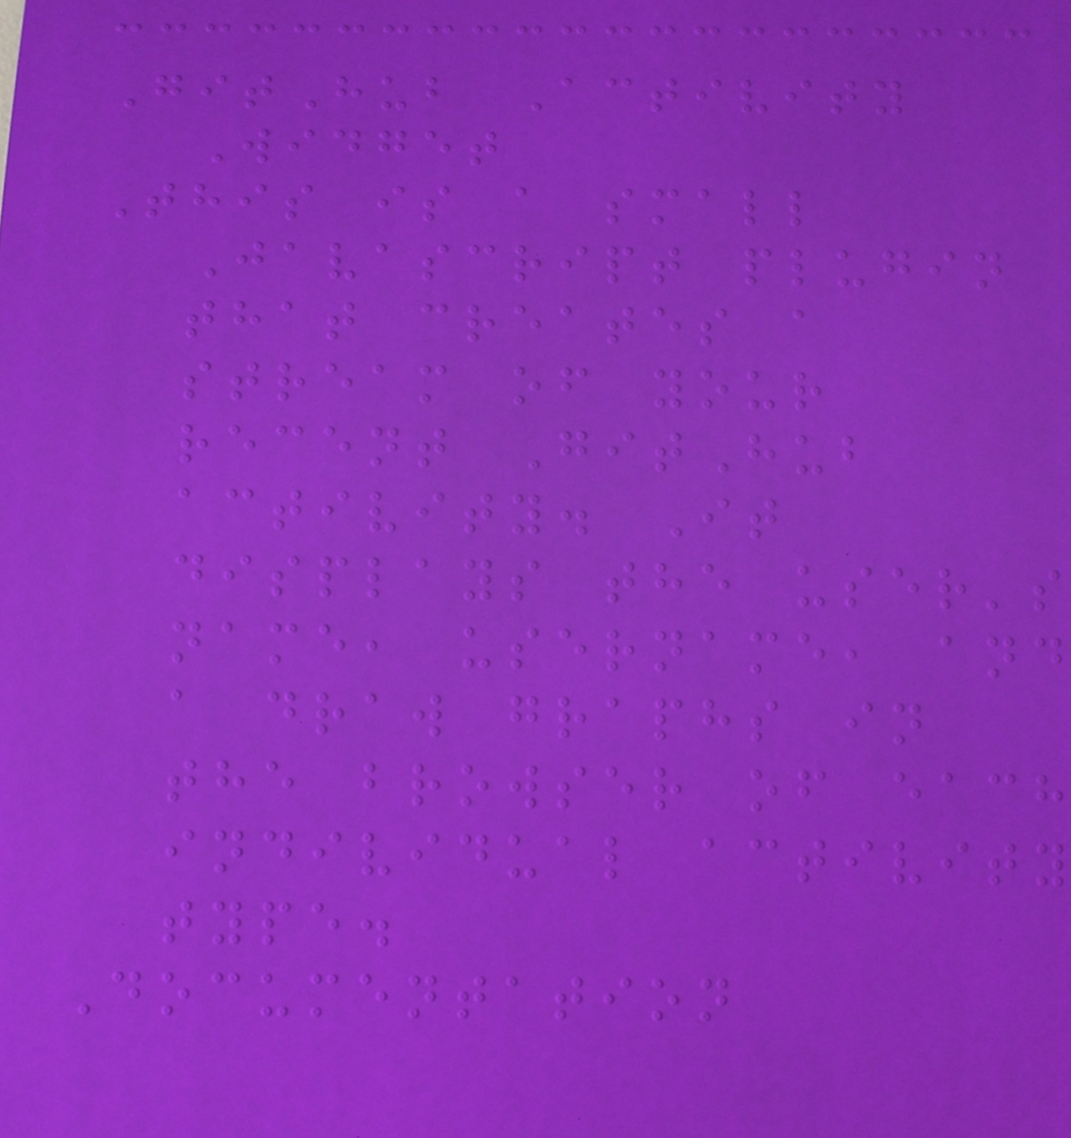GitHub Activity
Widget
This is a small
Javascript plugin
that creates a
stream of your
recent GitHub
activity. It
displays the user's
name, username, and
a draw graphs in
the browser of each
individual activity
type.
Documentation
